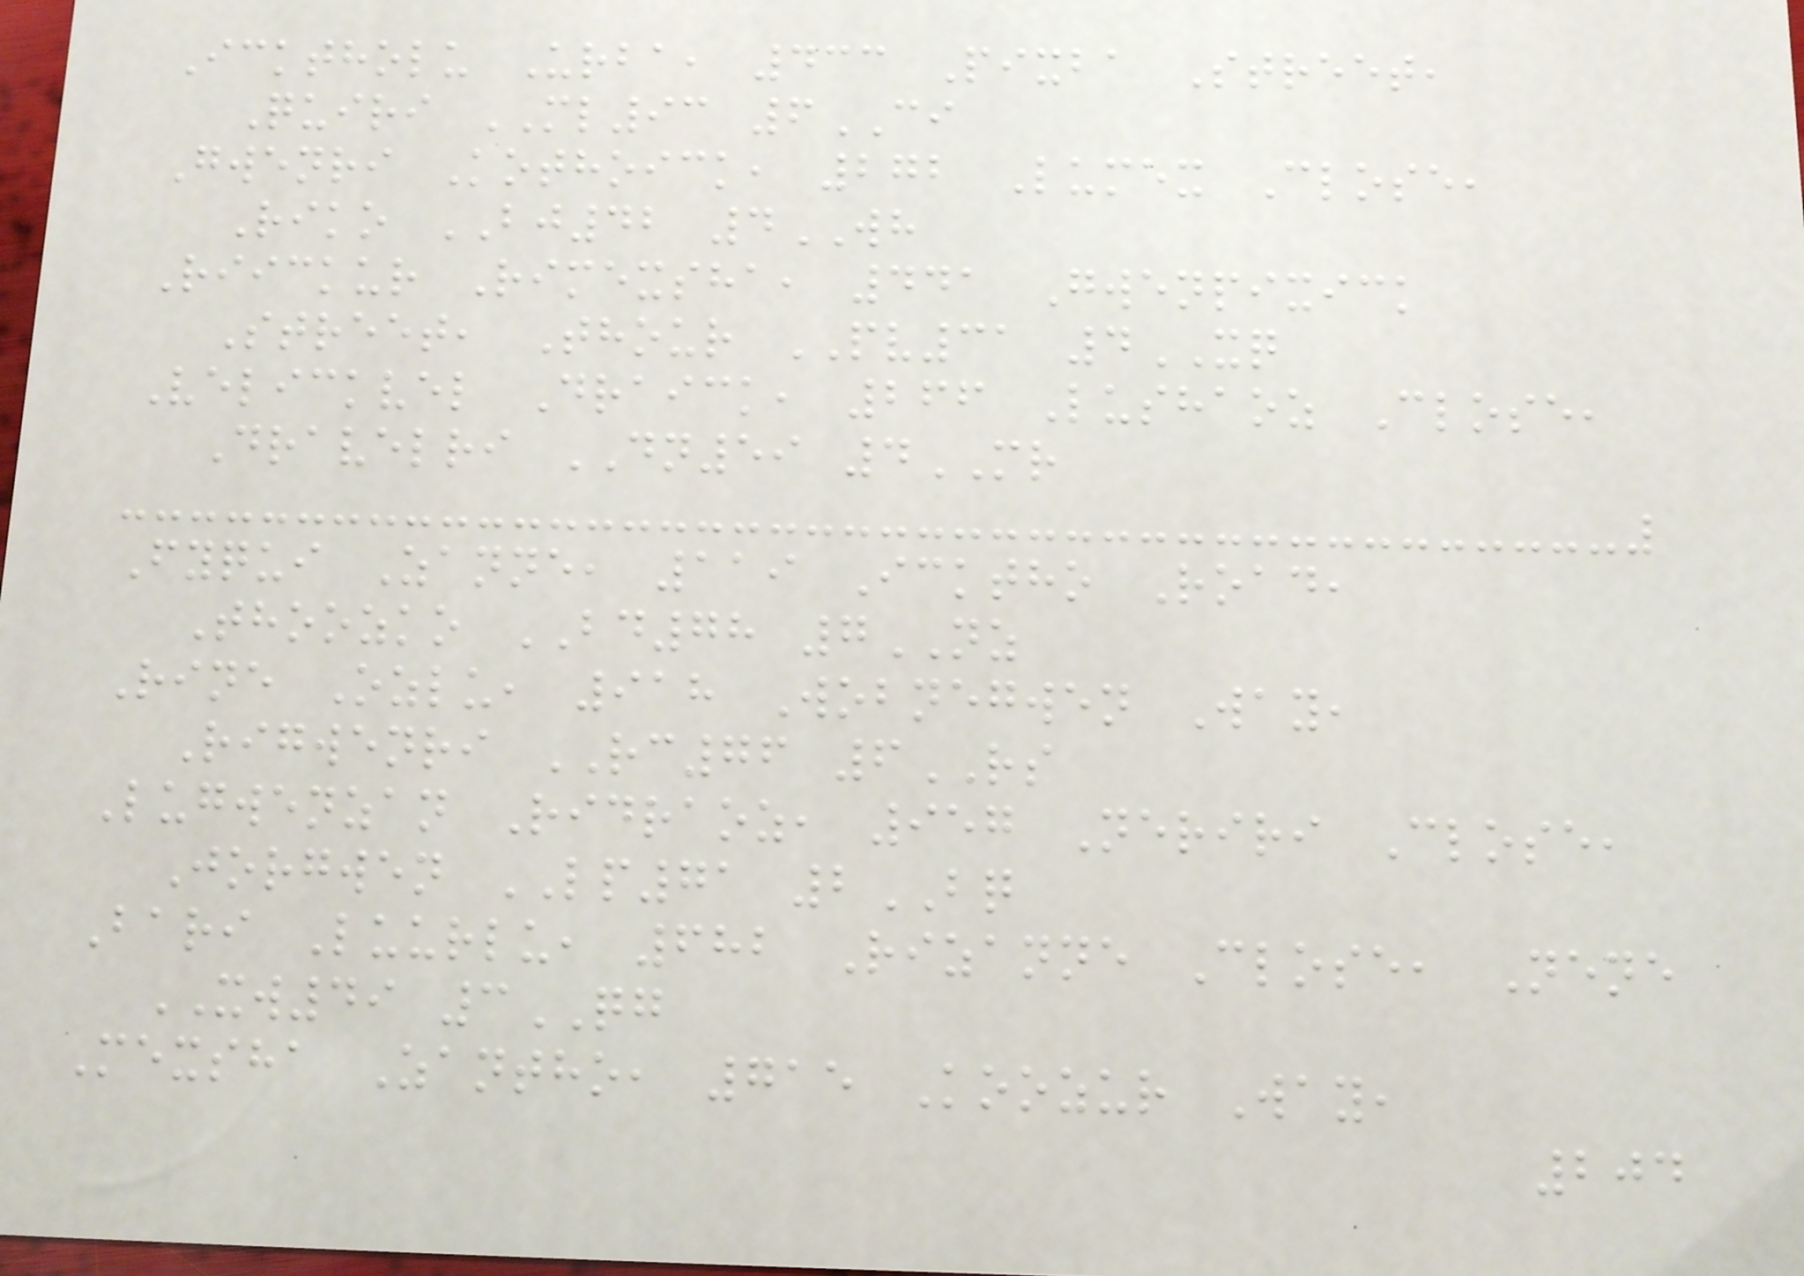Icktholu Urba, 433 Pixba Street,
Quiri ML93 6CI
Gwenri Kothoick, 272 Lumex Close,
Riko BJ42 4WH
Riickur Rimexsha, 441 Gwenpixick
Street, Thour PV31 4XQ
Velickvel Draick, 266 Lushaoz Close,
Dravelri DN59 4MR
Fyqui Zanne, 119 Icktho Road,
Thoozko BD78 7NZ
Rine Ozlu, 918 Wobnegwen Way,
Rigwenri RC76 6RS
Lugwenzan Ridraoz, 957 Neriri Close,
Jorgwen LP71 2BQ
Bari Luurlu, 682 Rizanne Close, Nene
XW49 3QG
Mexsha Zantho, 715 Koozur Way,
204
